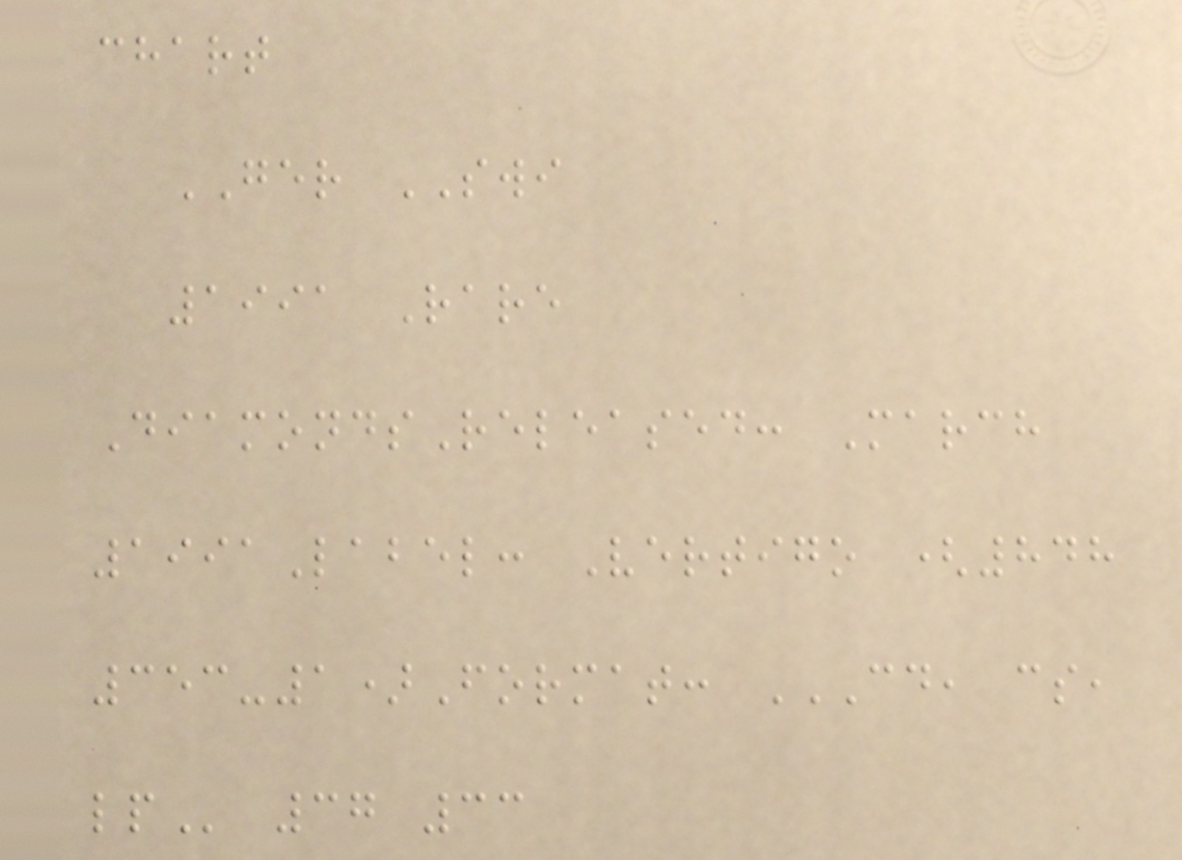chart
GER SWI
1991 Rare
DiamondsReleased: March
1991Label: Vertigo (848
353-1)Format: CD, CS,
LP 37 33
